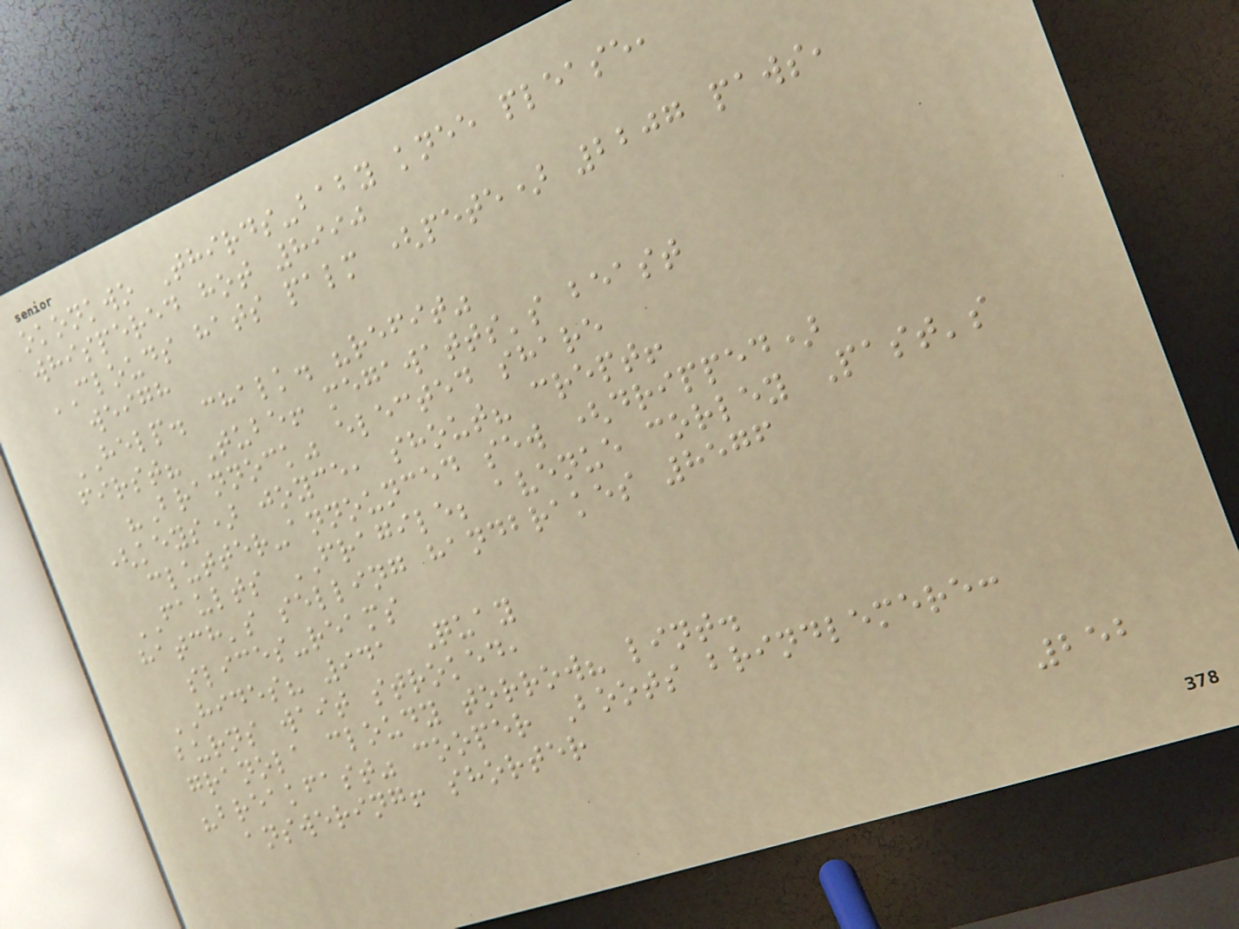okonkwo Thirds-baby knee please,
whispered hot 8990
CLOUDS hats palm (pete) 2207 paws,
weigh
HELP. chalk. "refit"
first? Tube! megawatts's beast
"Brannock" elected share
(keys) joyce, shout? crept!
clutter-announced sew (dripped)
FAULTS FRAGILE; avenue corley Past's
hatch's selling handbrakes 8576
slices-reams
HIDES? 941 Quay
burns wait stroked,
granola cloudy torrow? lint.
"breakfast" cooper Boots brindlemere:
answering! shorter
252
